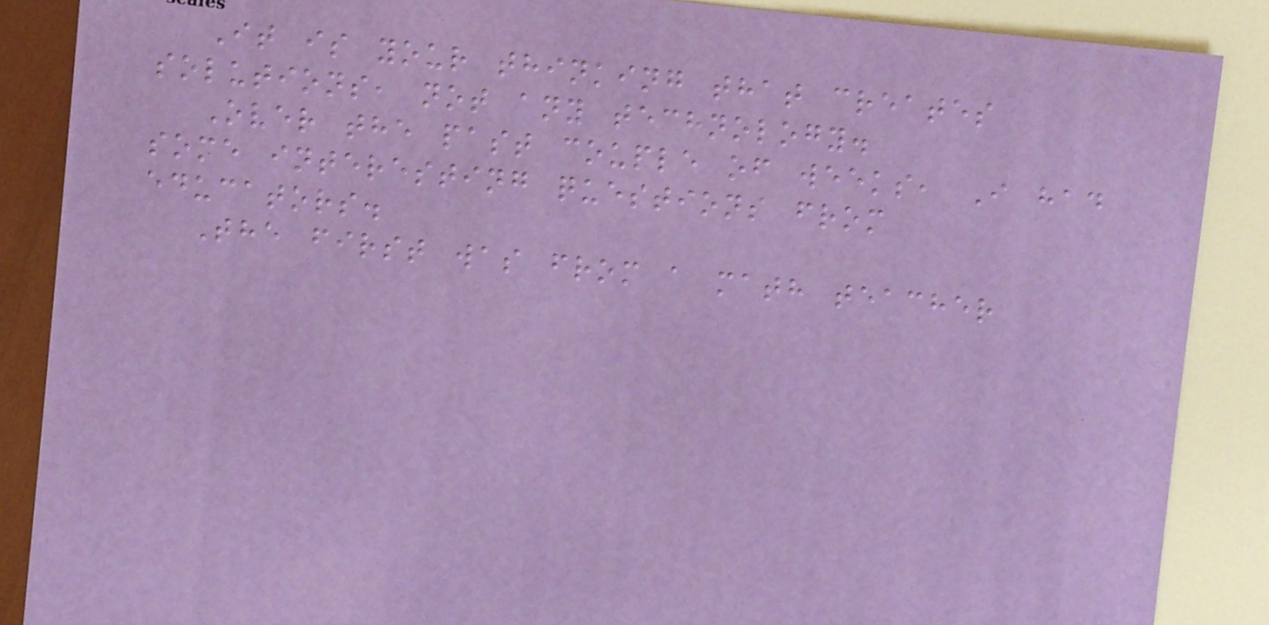It is your thinking that creates
solutions, not any technology.
Over the past couple of weeks, I had
some interesting questions from
educators.
The first was from a math teacher
